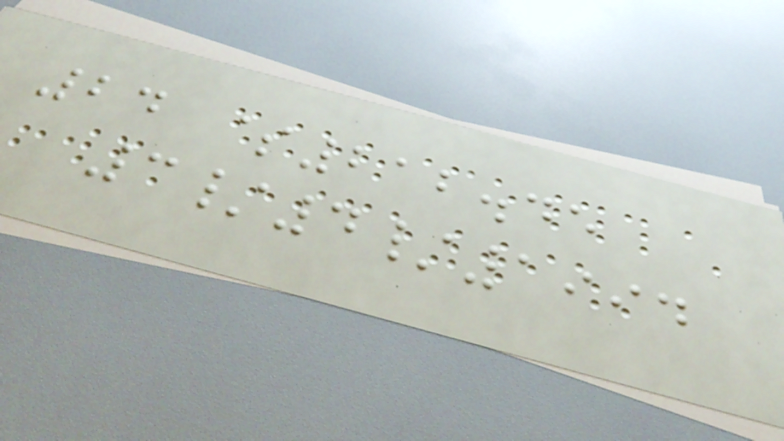24 $212.45
3/4/1994
